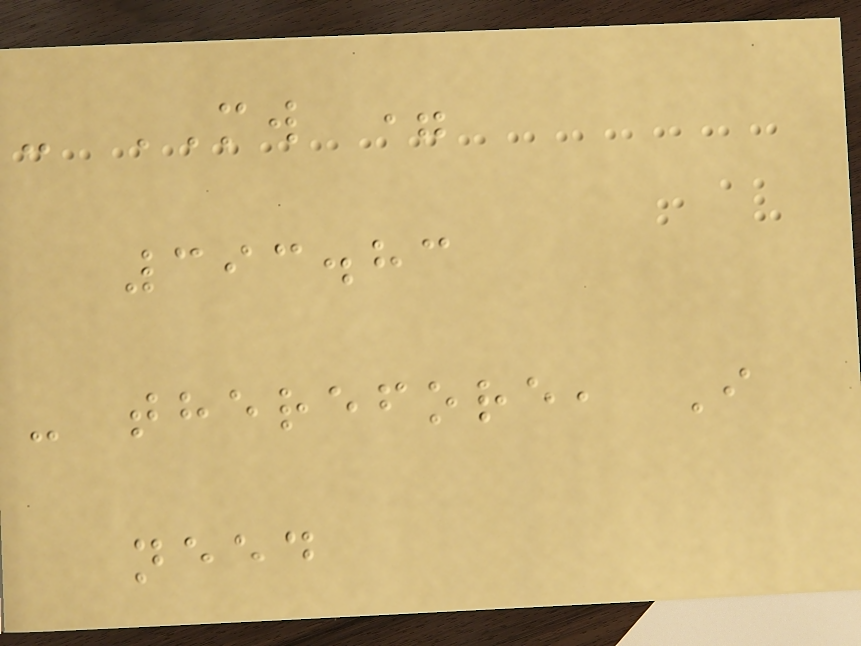- MW =
393.83
- therefore, I
need
